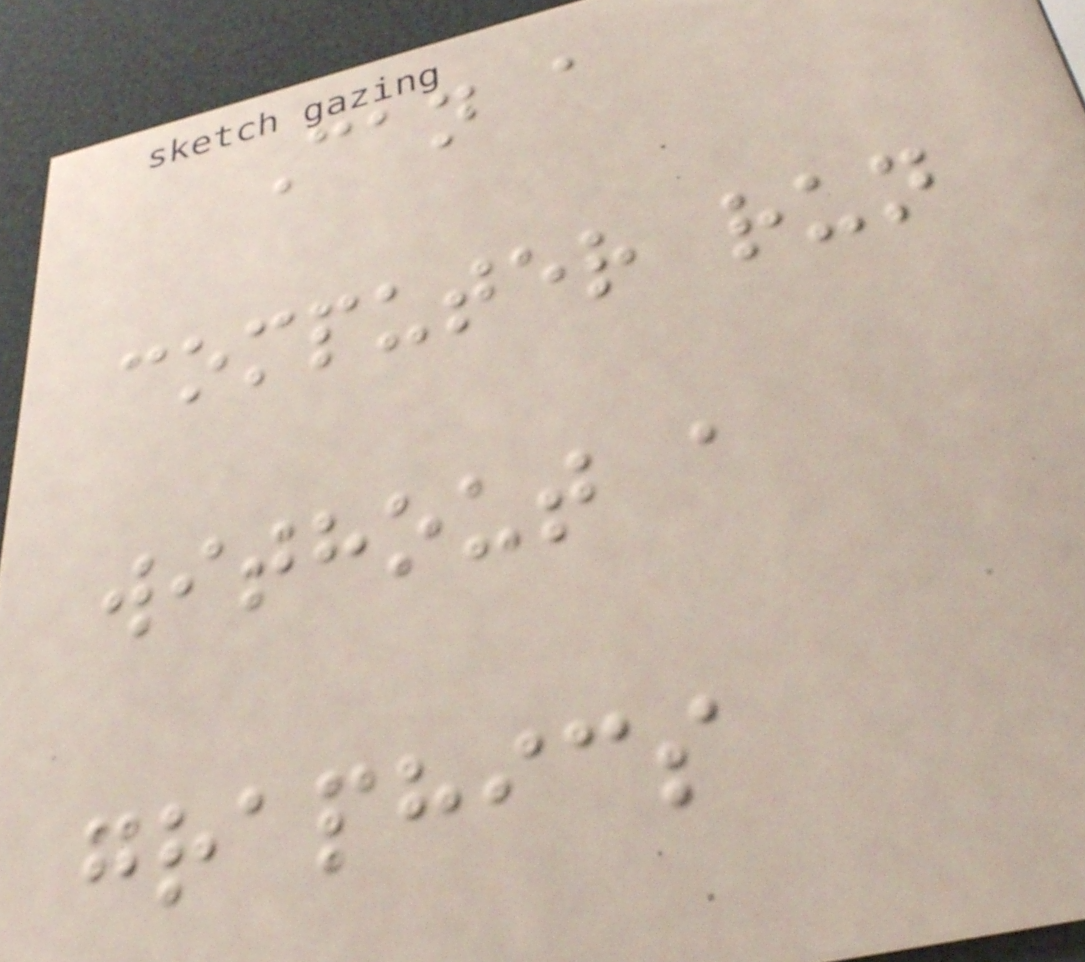Can a
computer run
without a
graphics
